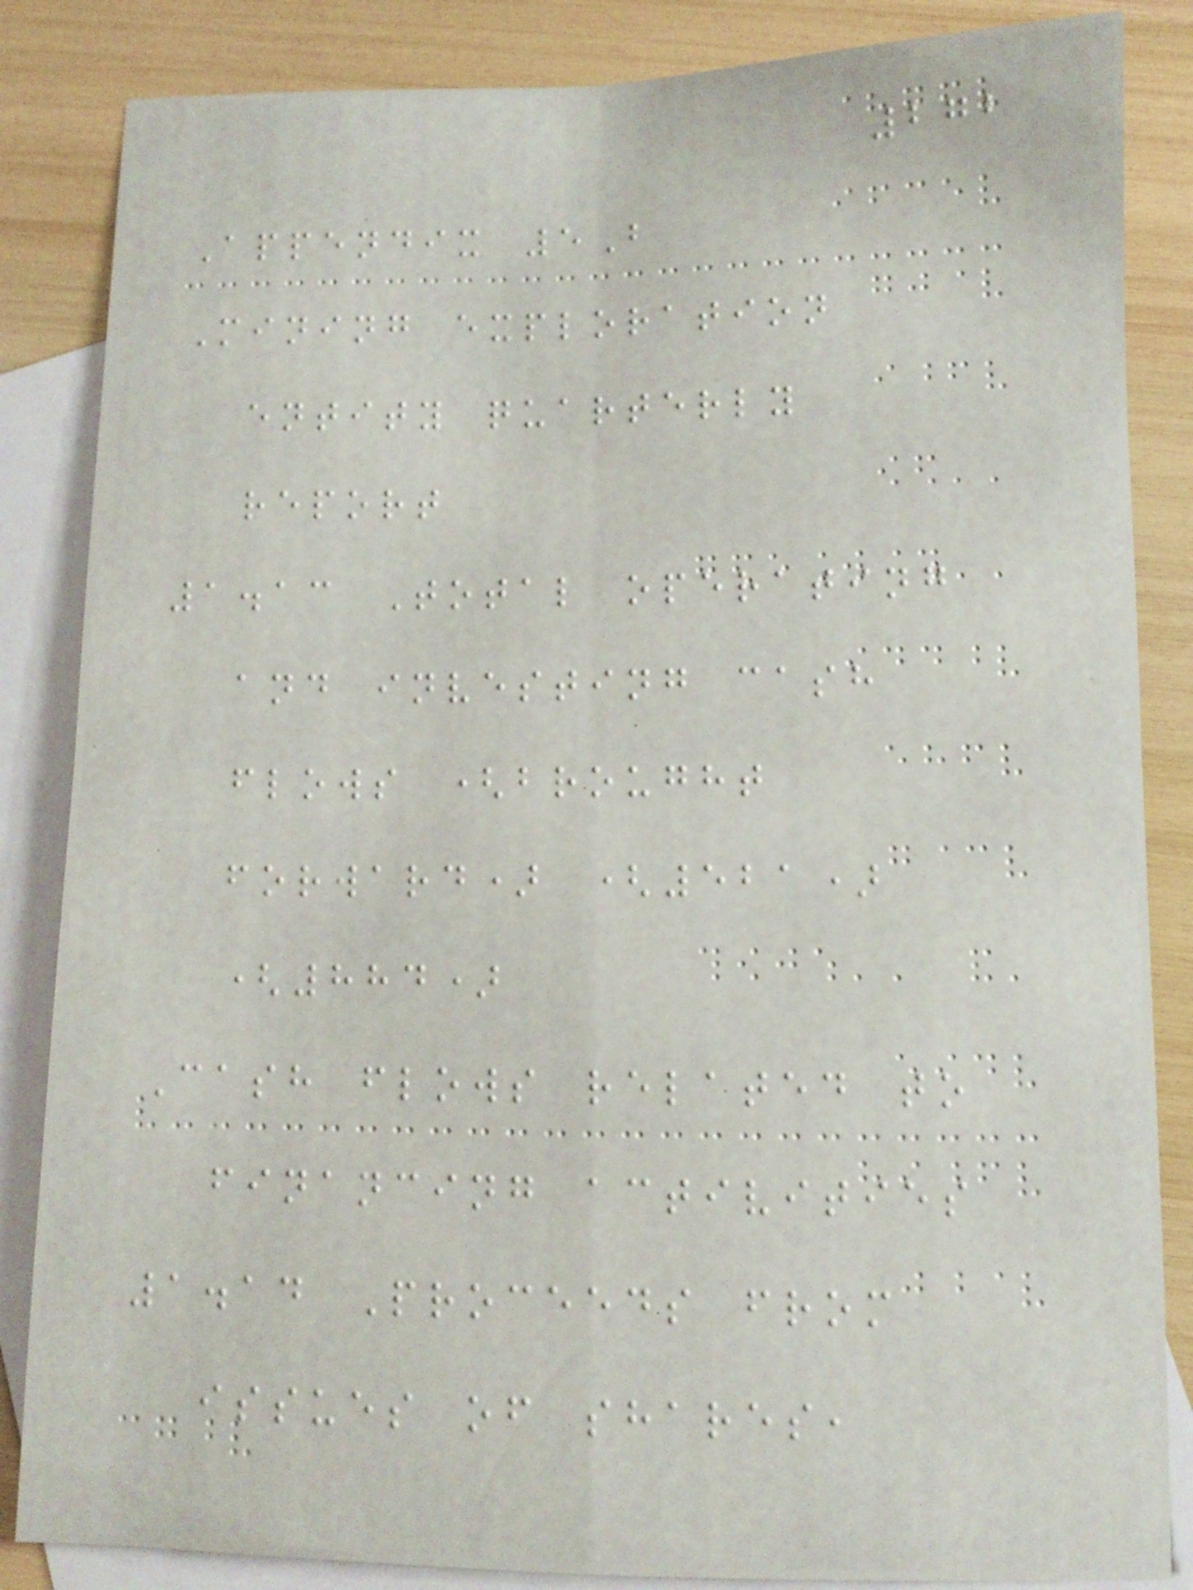272
Appendix 5B
Mining exploration
entity quarterly
report
1.13 Total operating
and investing cash
flows (brought
forward) (521)
(884)
Cash flows related to
financing activities
1.14 Proceeds from
issues of shares,
